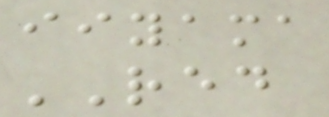iiyama
RED
